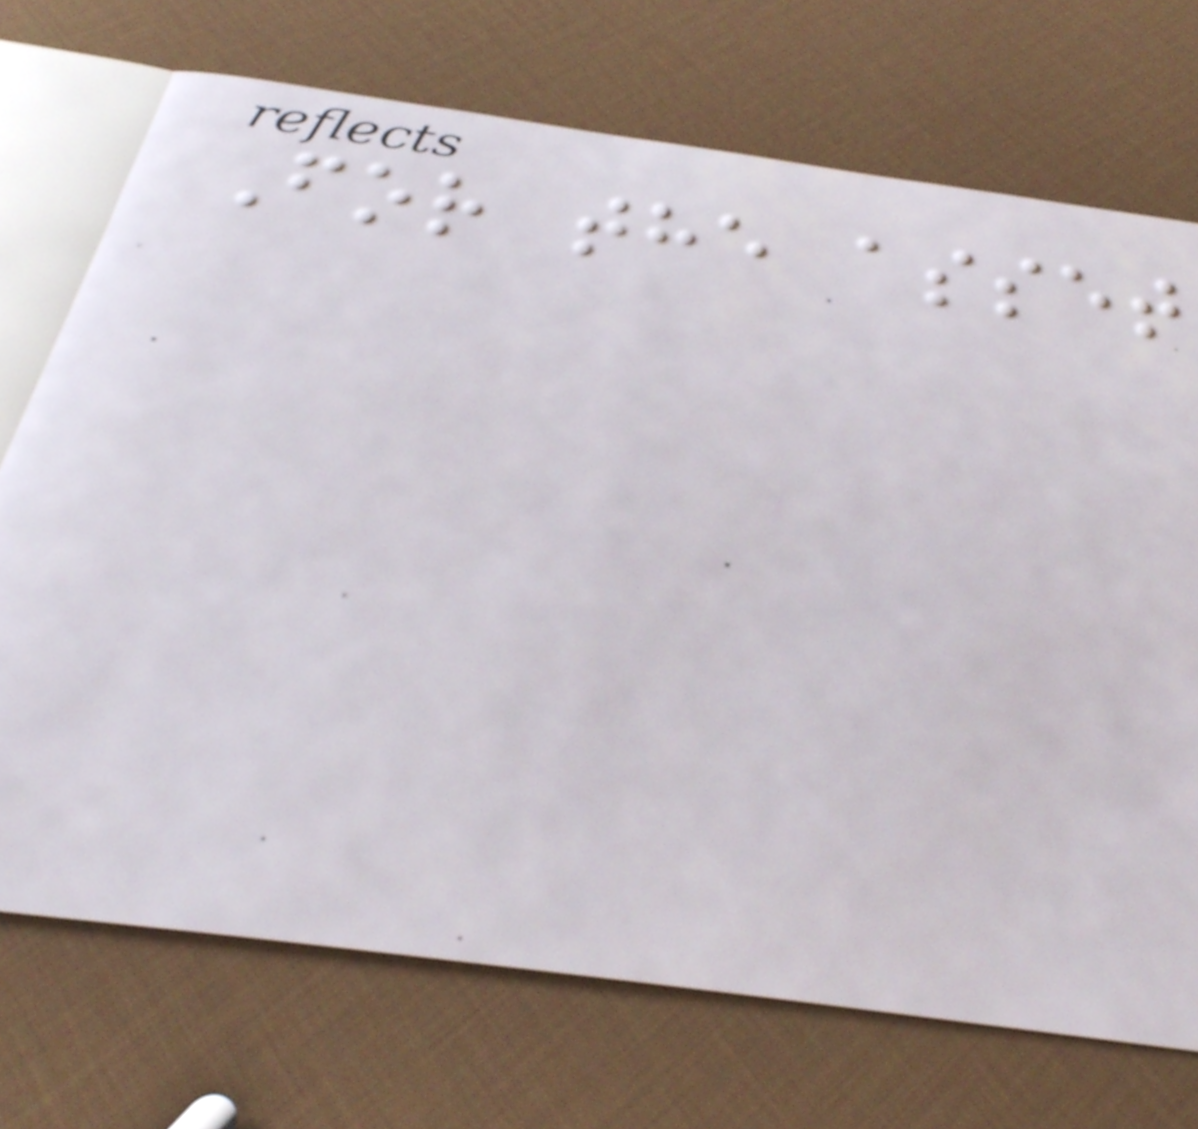For the asset
